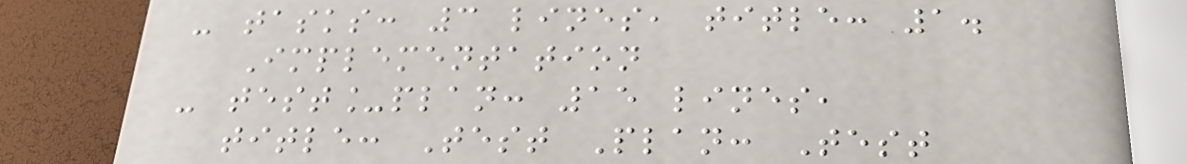- tasks: 3 lines, title: 1.
Implementation
- test_plan: 15 lines,
title: Test Plan: Test
